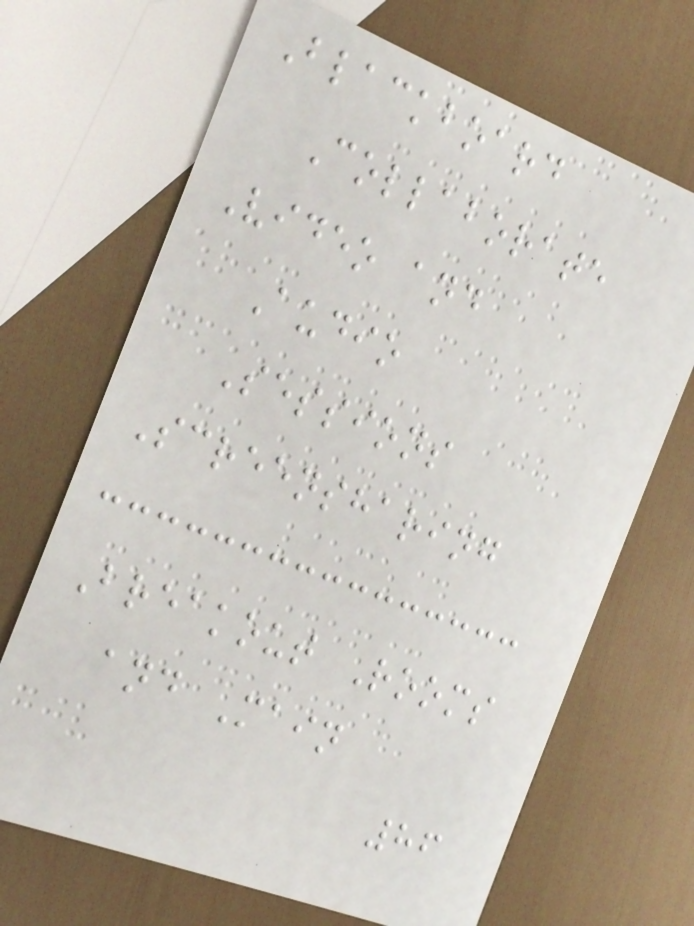Blackboard
Collaborate
Video and
Audio
Sessions
Screensharing
Breakout Rooms
and Main
86
